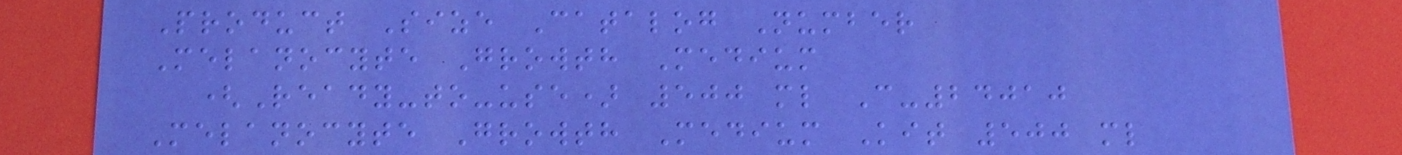Product Size Catalog Number
Melanocyte Growth Medium
(Ready-to-use) 500 ml C-24010
Melanocyte Growth Medium Kit 500 ml
